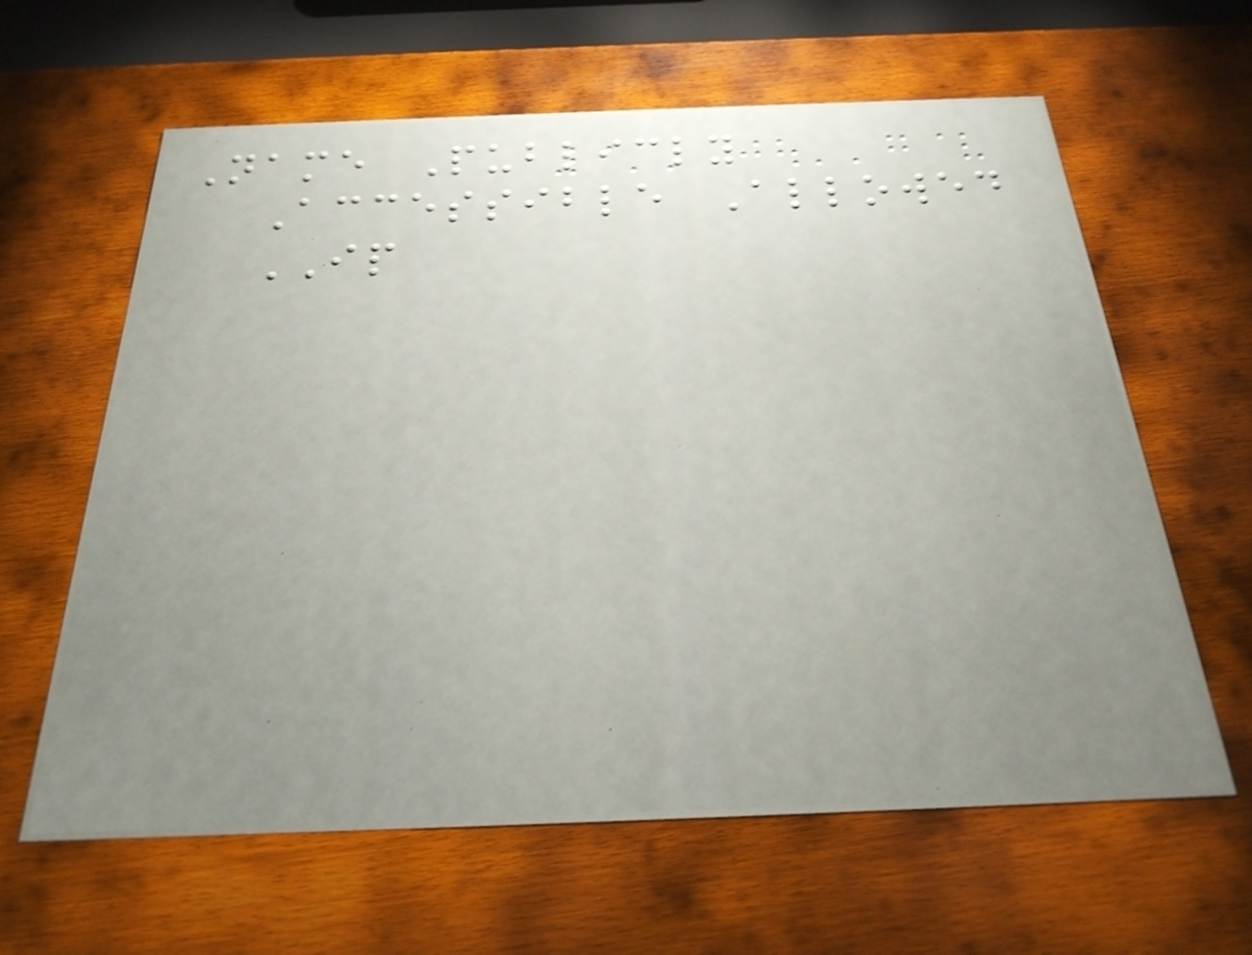Name Publicly
Accessible Allowed
IP
